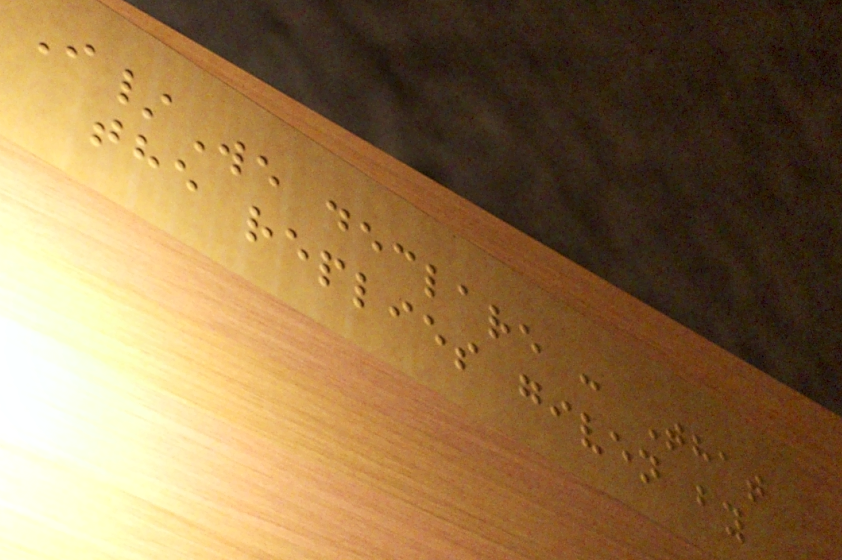I/We declare : That
the replies given by
